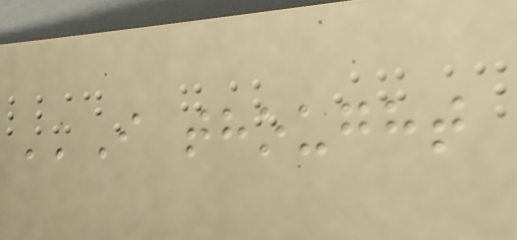''I thought
